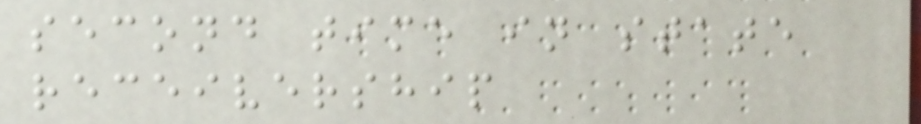second time in state
receivership
